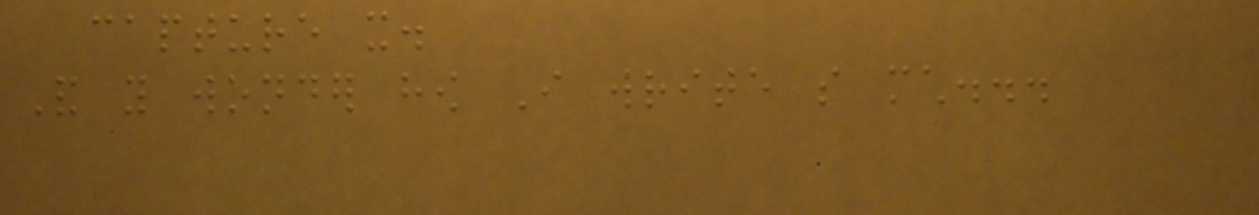capture it.
And you wonder how I write so much...
